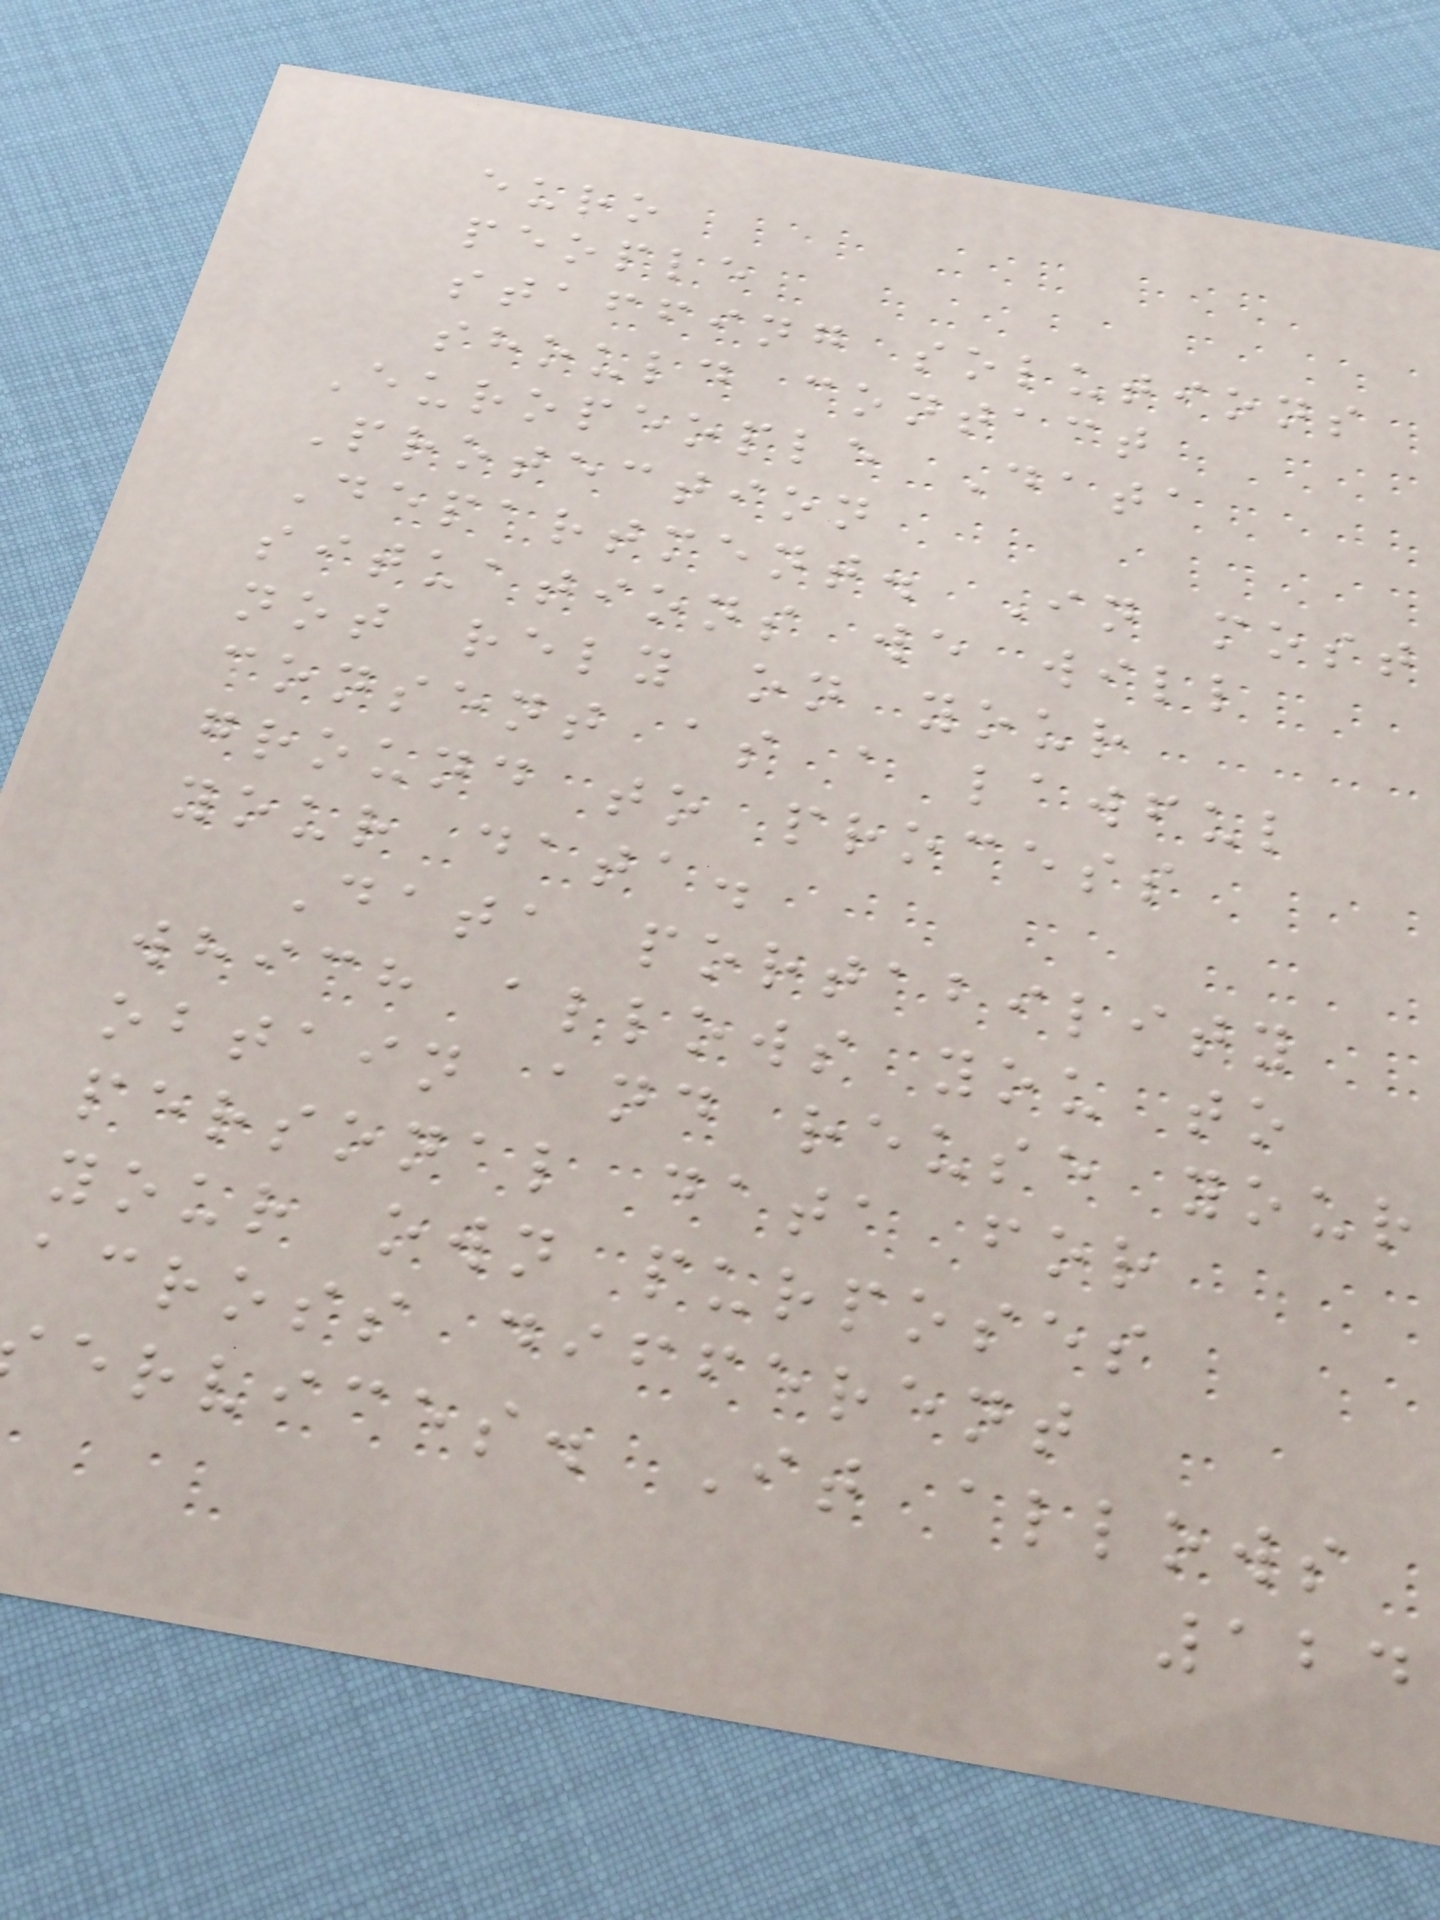euro
people
staffing solutions
should contact
Europeople Data
Protection
Department. In most
situations we will
not rely on your
consent as a lawful
ground to process
your data.
Data portability
which allows you to
obtain and reuse your
personal data for
your own purposes
across different
ervices. It allows
124
